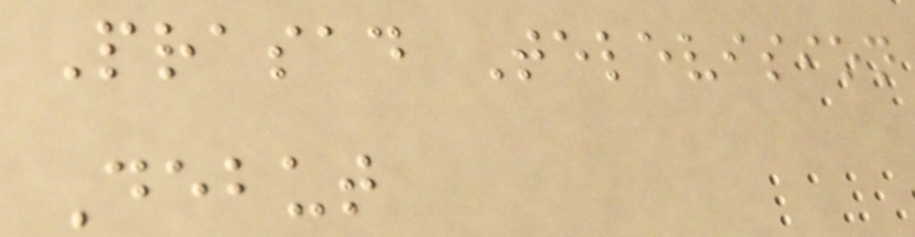Prasad Television
Debut
